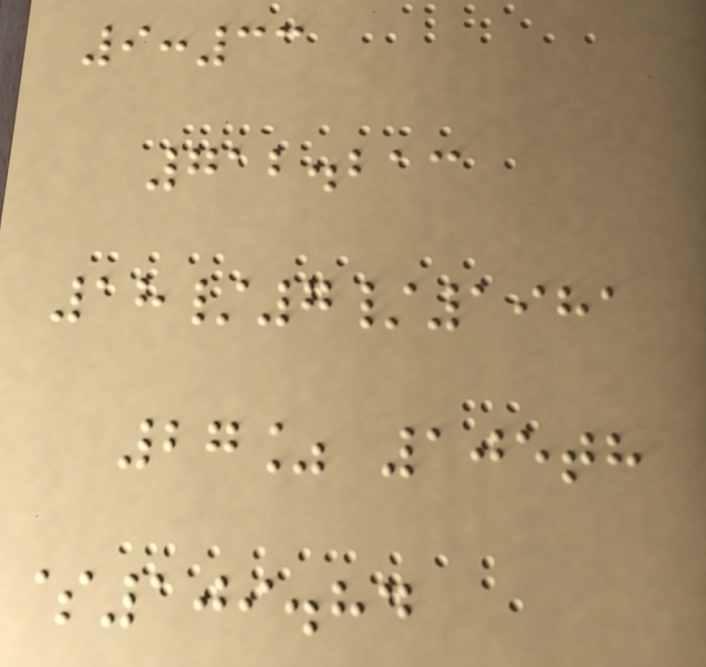9:33
712.213
18/7/1981
27% 105th
$109.84
